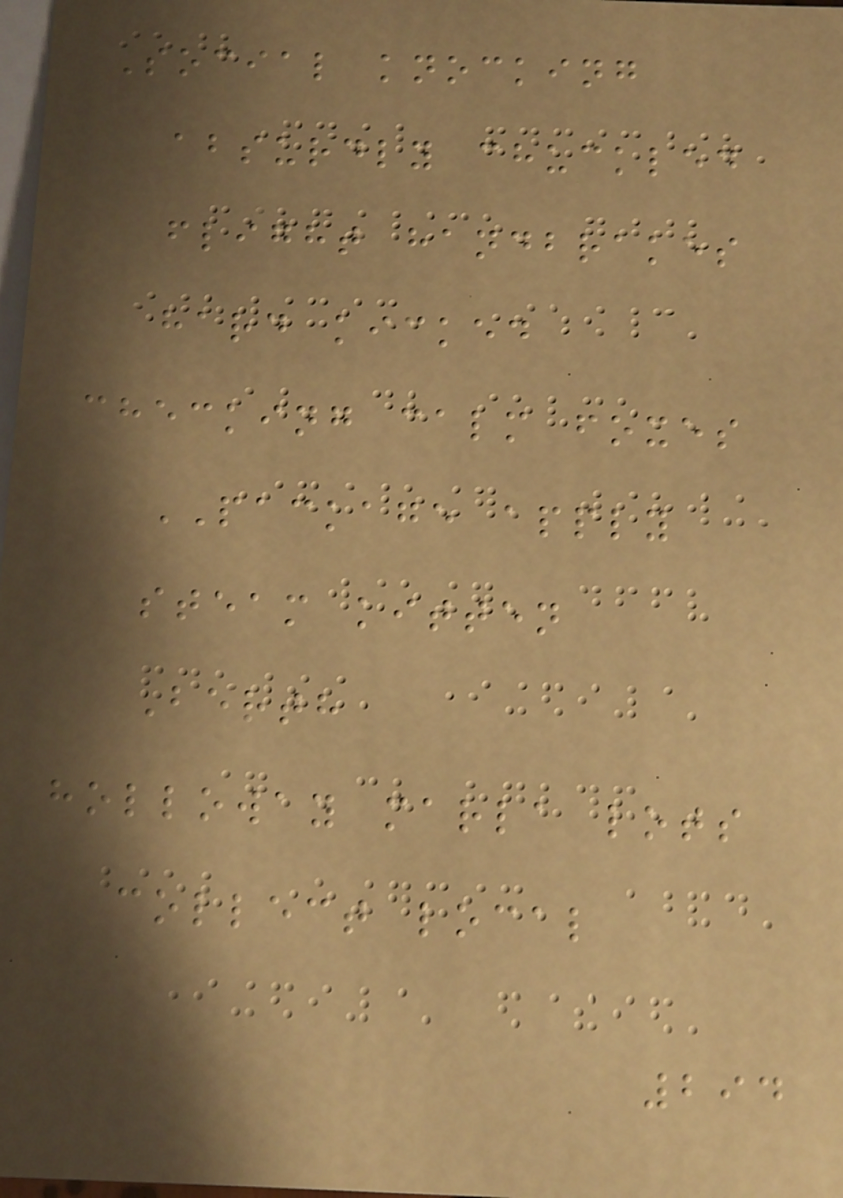Social knocking
absurdly chuckled
flight handbrakes
hard kicked
checking calm foxes
PACKAGE apply
steam kitten
Berth
holloway marla lots
collect local
294
